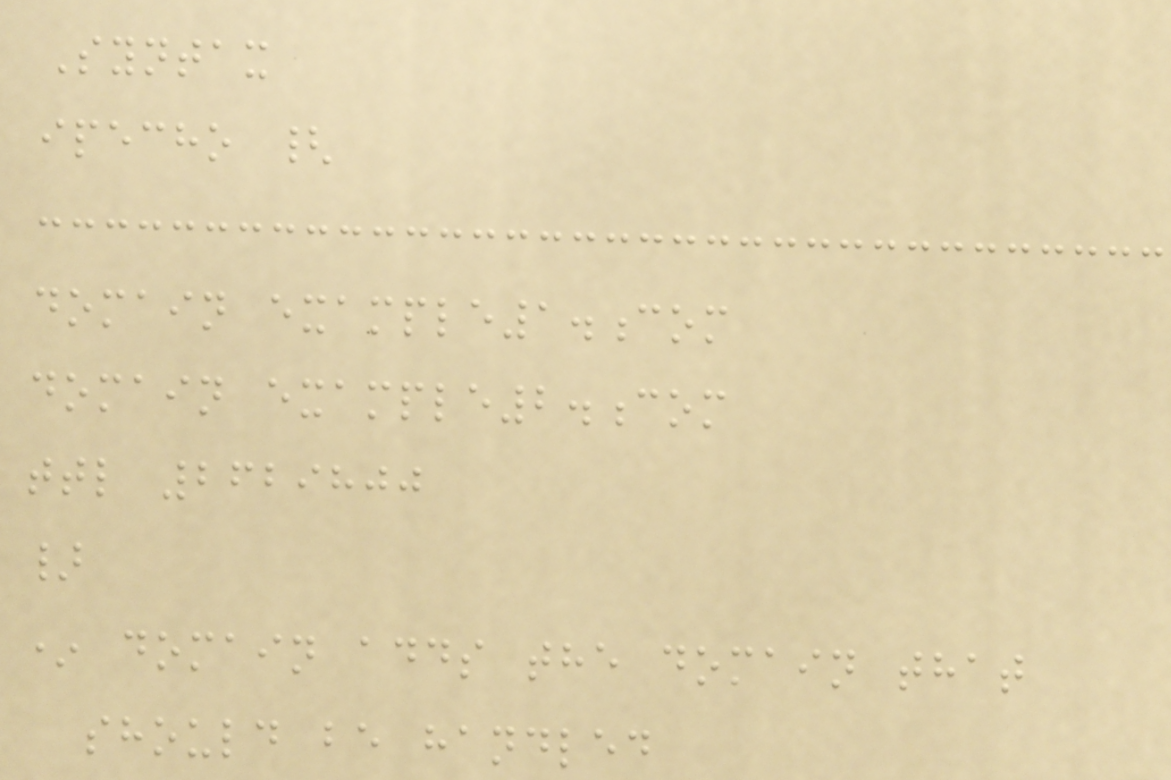Syntax
ipecho {
domain example1.com
domain example2.com
ttl 2629800
}
* domain adds the domain that
should be handled
